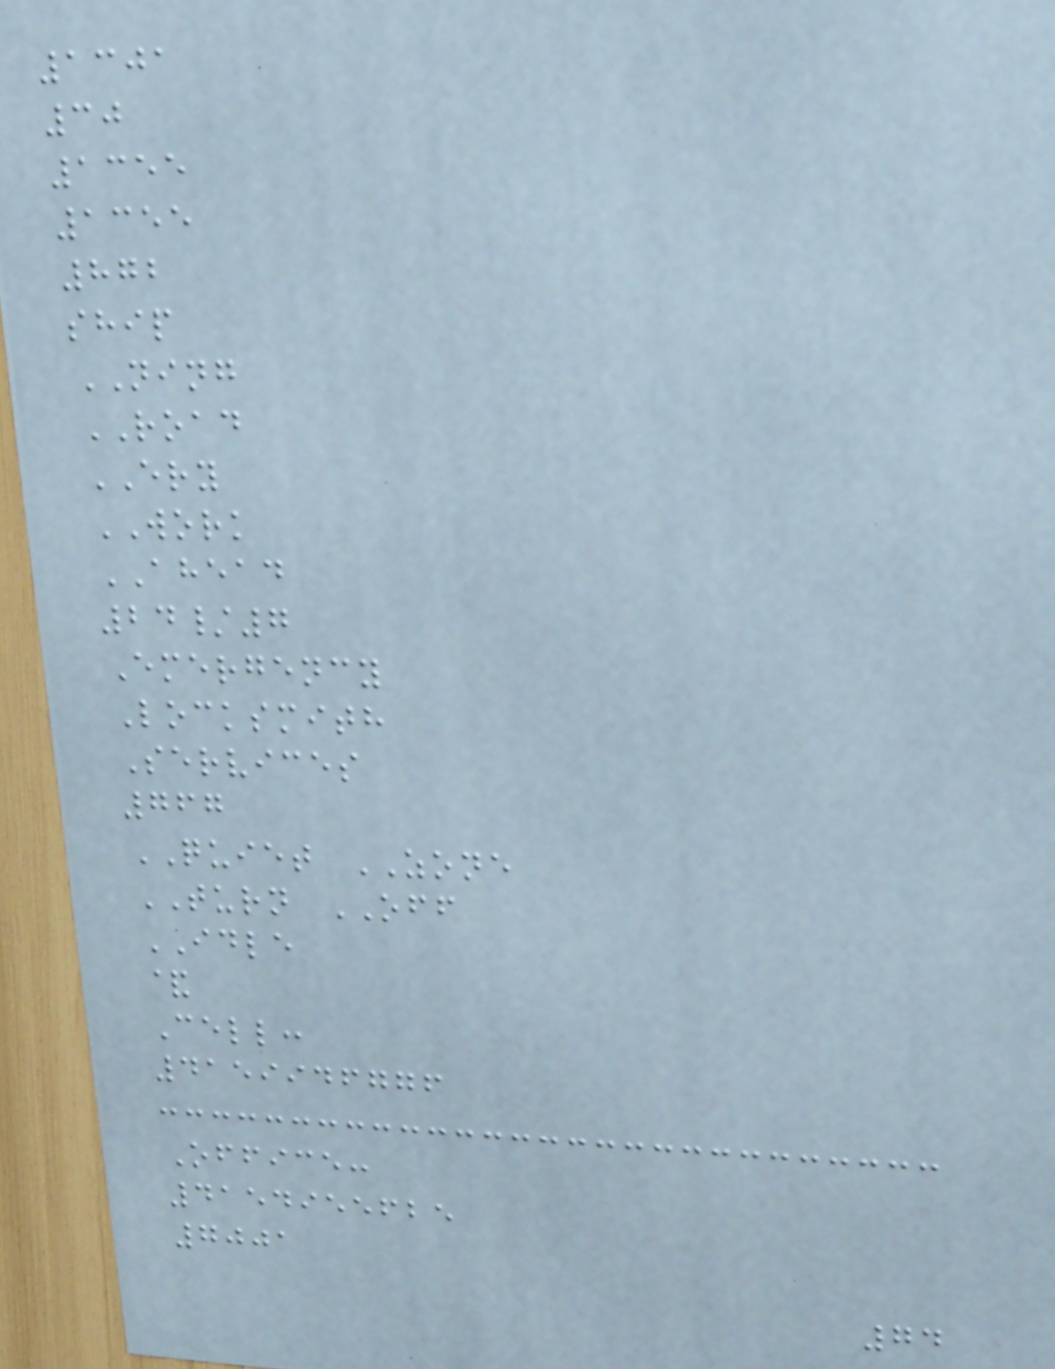1301
30
1355
1355
872
ship
NING
ROAD
ERY
WORK
AHEAD
24/7
Emergency
Locksmith
Services
767
QUIET ZONE
TURN OFF
IDLE
&
Cell:
4159946776
Office:
4154955625
7001
74
